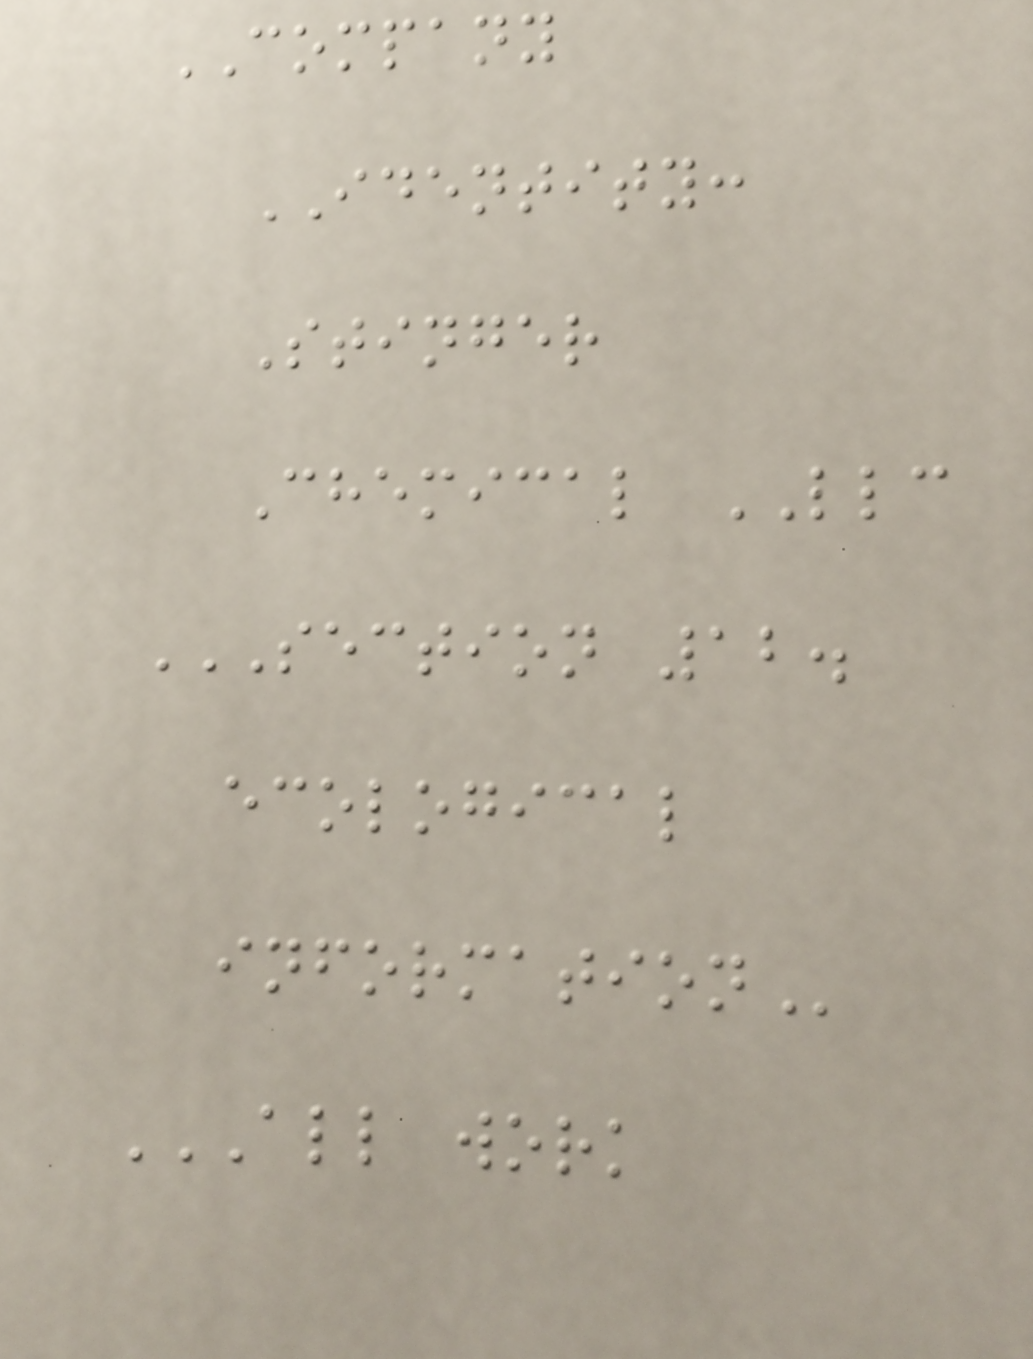COMPANY
IDENTITY:
Stinger
Chemical LLC
SECTION 12.
ECOLOGICAL
INFORMATION
ALL WORK
